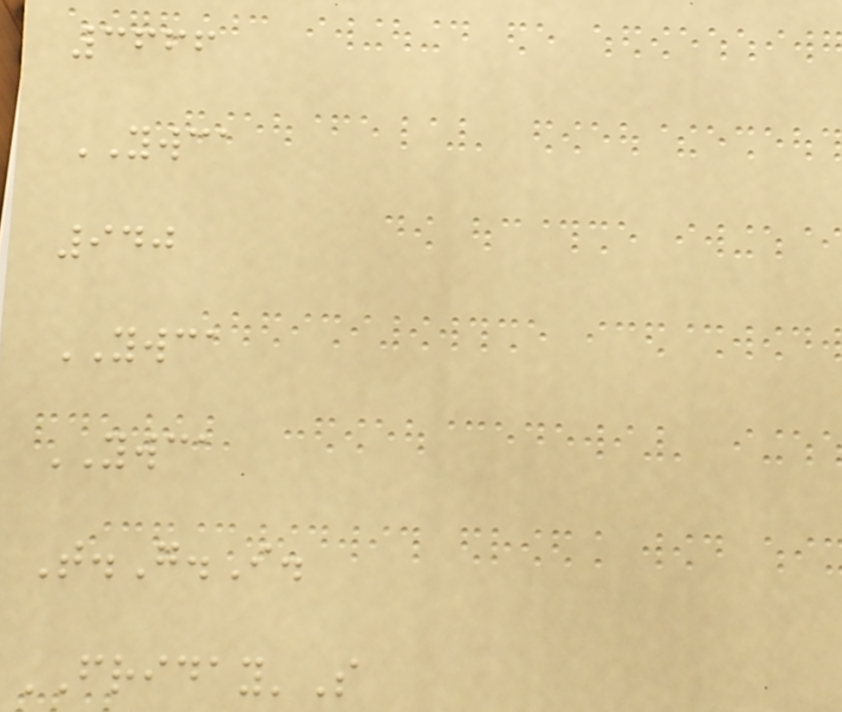3666
YWCA
940
YWCA
YWCA
T.G.I.
FRIDAY'S
